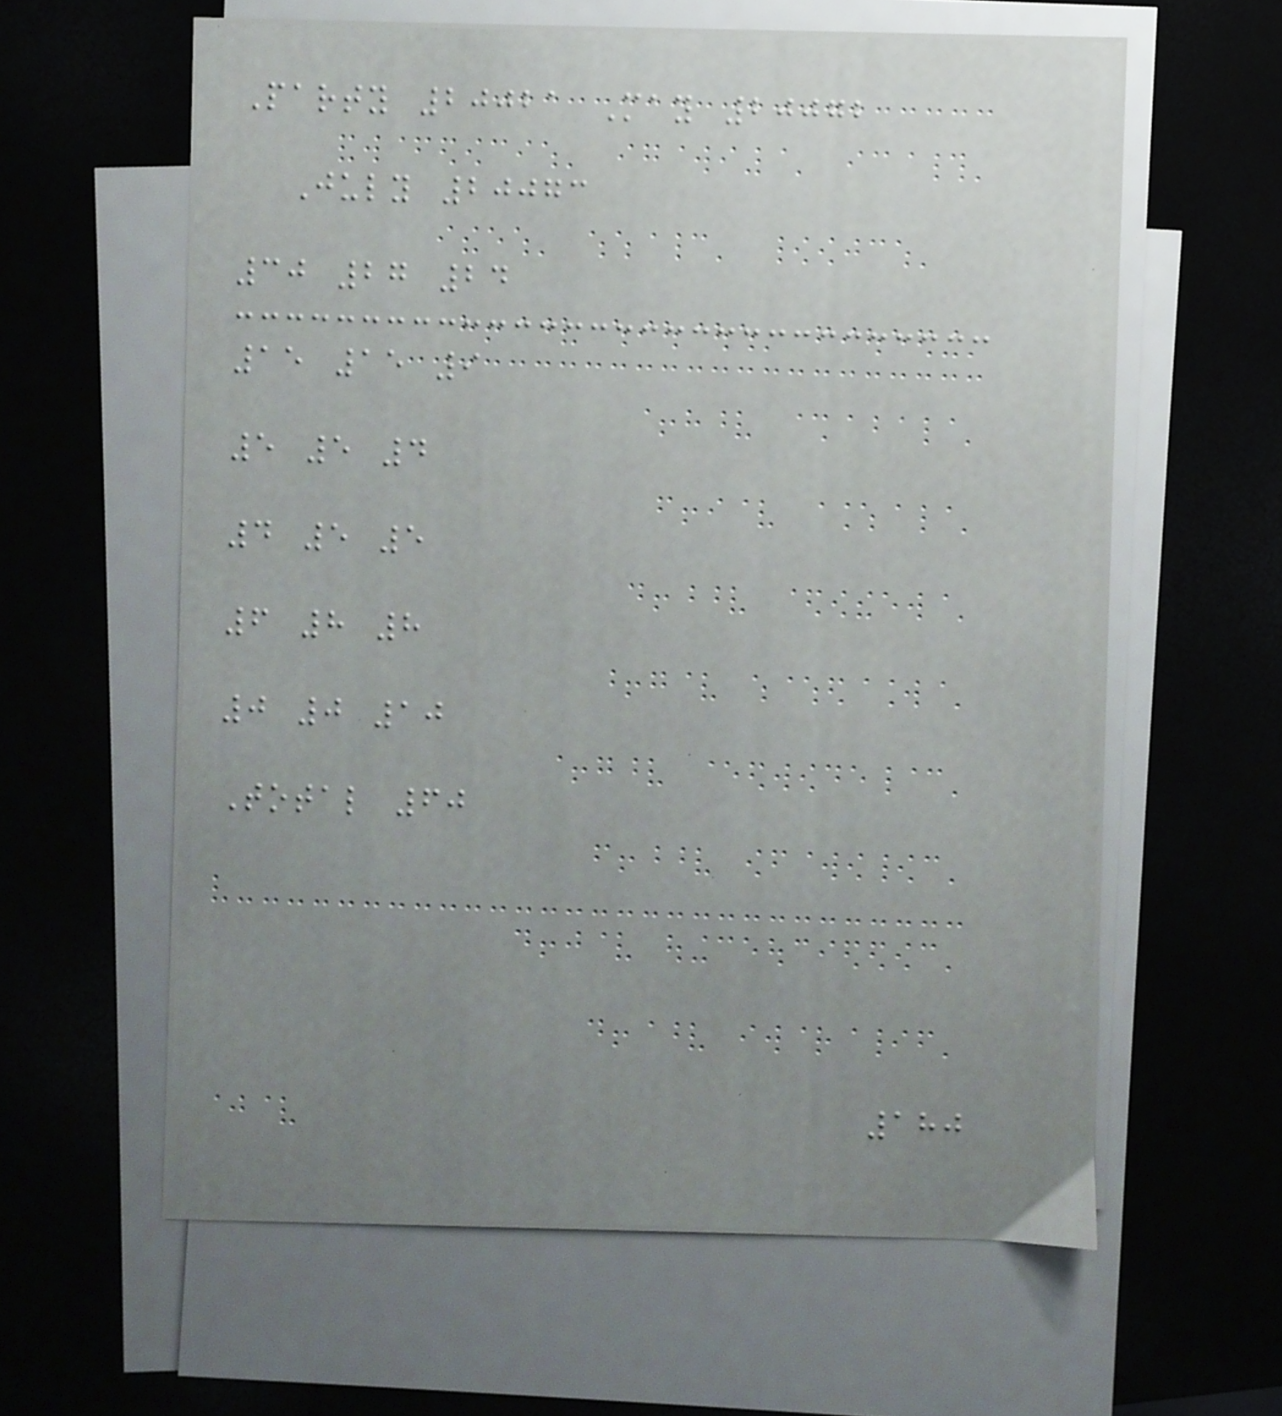Party 20021 May 20072
July 20073
30 27 24
15 15 9
5 5 4
4 5 5
6 8 8
0 0 10
Total 60
180
